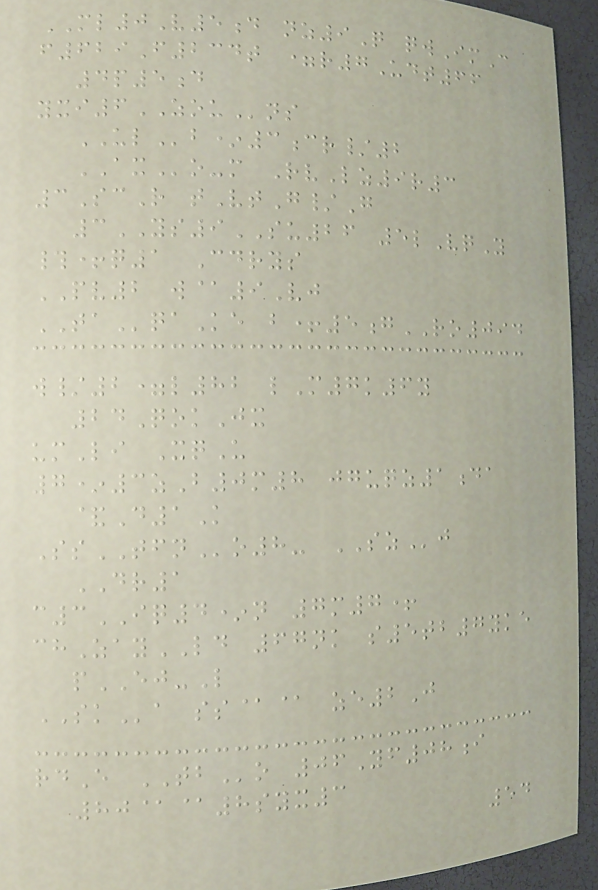ML0V5d nz9Q qwImC
f629F234t =r7Udt66
4p5d
yxi6ZOUns
ULb*3cr/2
AXo-m RvLz9r3
3ScR tVtG/G
3YS9SU26 5lVqY
#+q1 Cdrys
PV2 w@9Vj
TAqaKe b+5gRO094
w/2=l82 lM7k6y
24QokJx
umLi XqU
7*3zB0m8 jguqz1da
&D1K
SsTFNo8- SZj
DR1
c3IQ4*n 7m7+
chZayLD 67nk s5tb7yke
pEJ-L
SKa ss@@ ze2J
rdE TBo 06Yf08i
80@@8syx3
54
